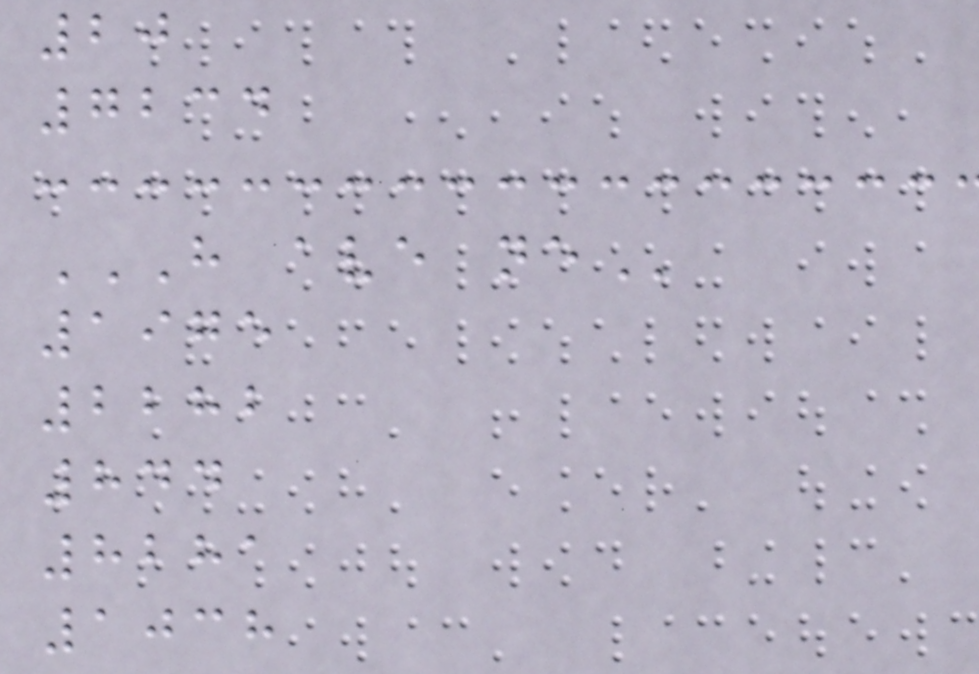20
7234
H AVE NE
1975
2282
844
8281
1038
